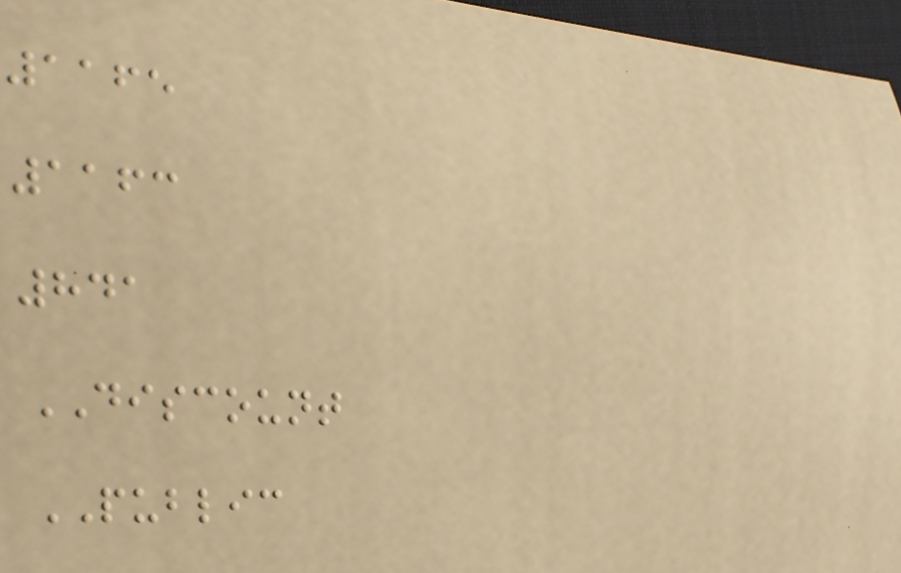1165
1163
841
DISCOUNT
PUBLIC
